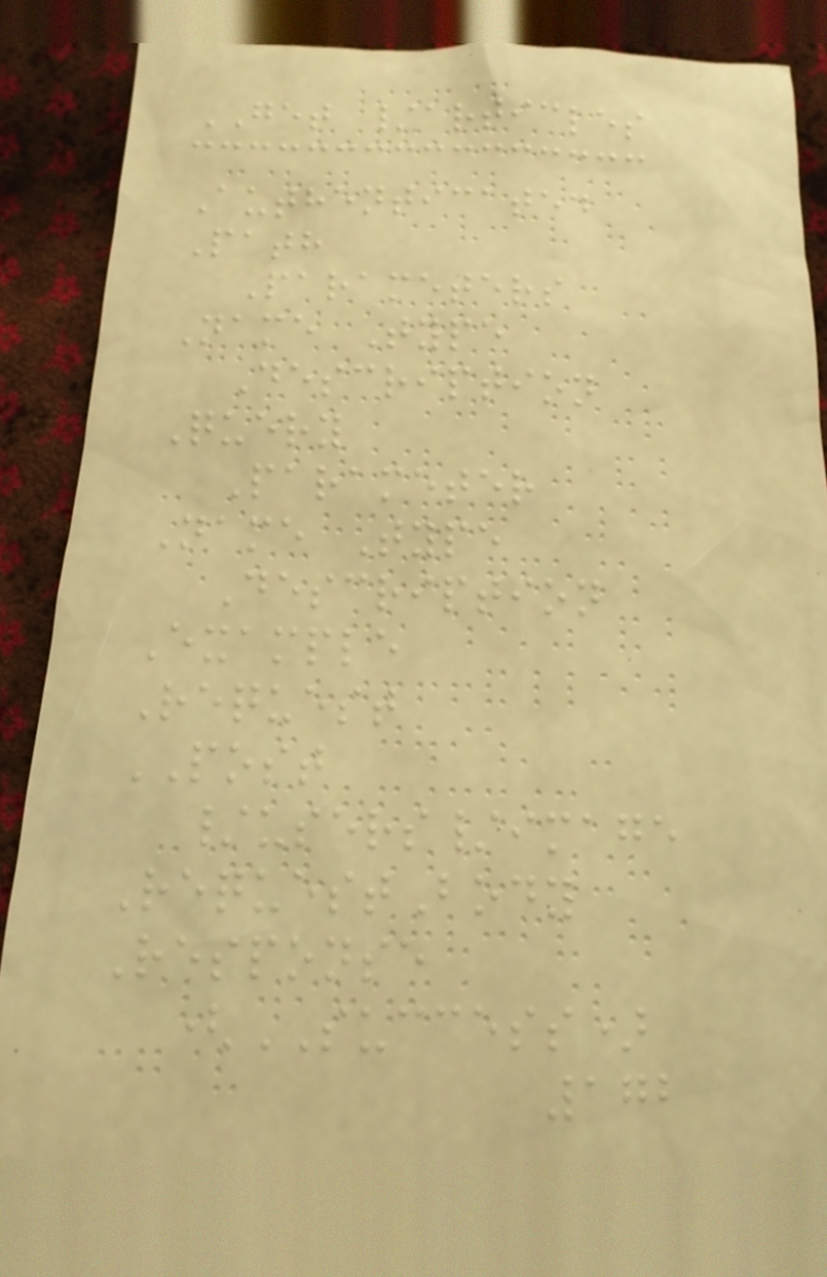GET /articles
Authenticated
Path
Parameters
Name Type
Description
Query
Parameter
Name Type
Description
Example
Request
POST
/users/image
RequestBody
Response
(SUCCESS)
172
